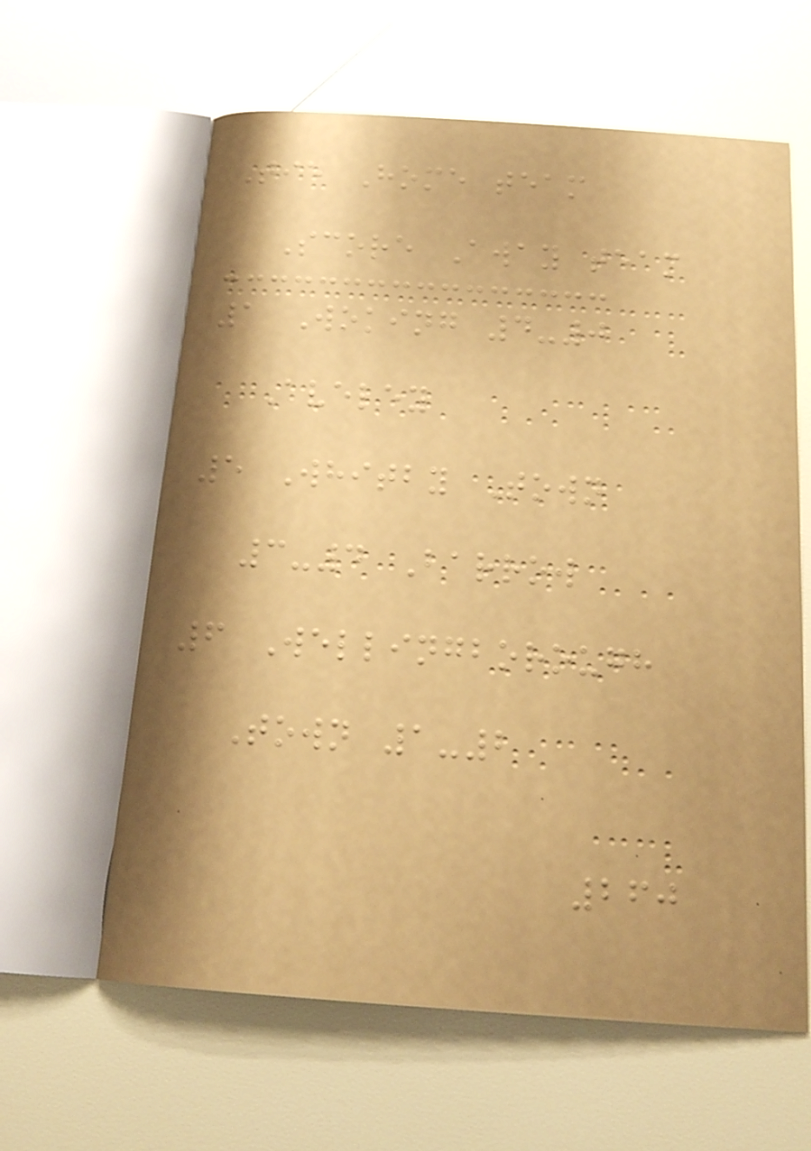Tie Home team
Score Away team
1 Woking 4-0
Aveley
5 Whitby Town
3-4 Barrow
6 Wellingborough
Town 1-2
260
